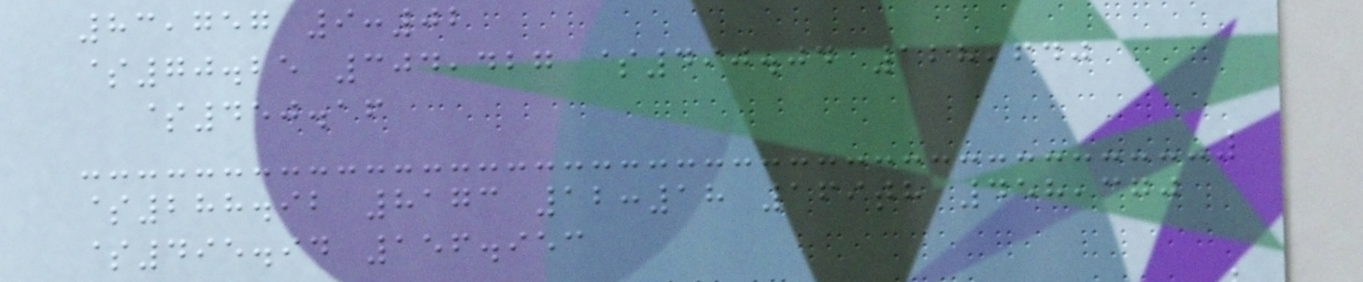83,757 9:02
$70.25 304,427 $490.04 128,640
$450.16
$288.92 8173 12:18 169th 458,370
$495.94 156.953
